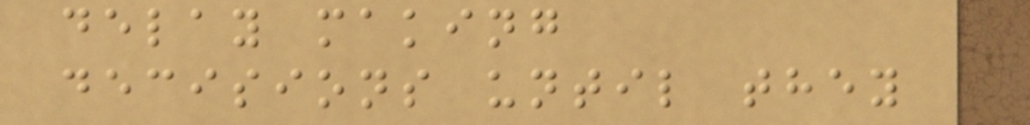delay making
decisions until they
